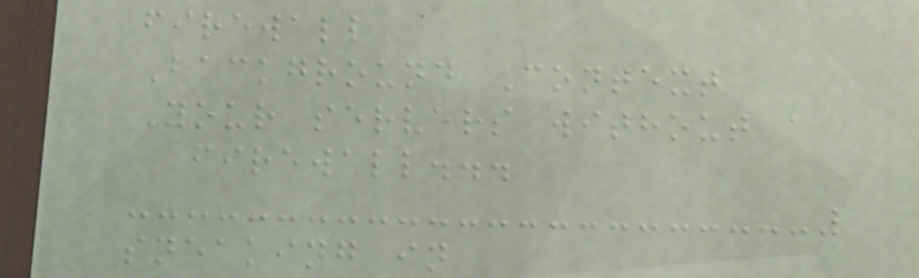firewall
Background Context
Your servers without a
firewall...
sneaking in
